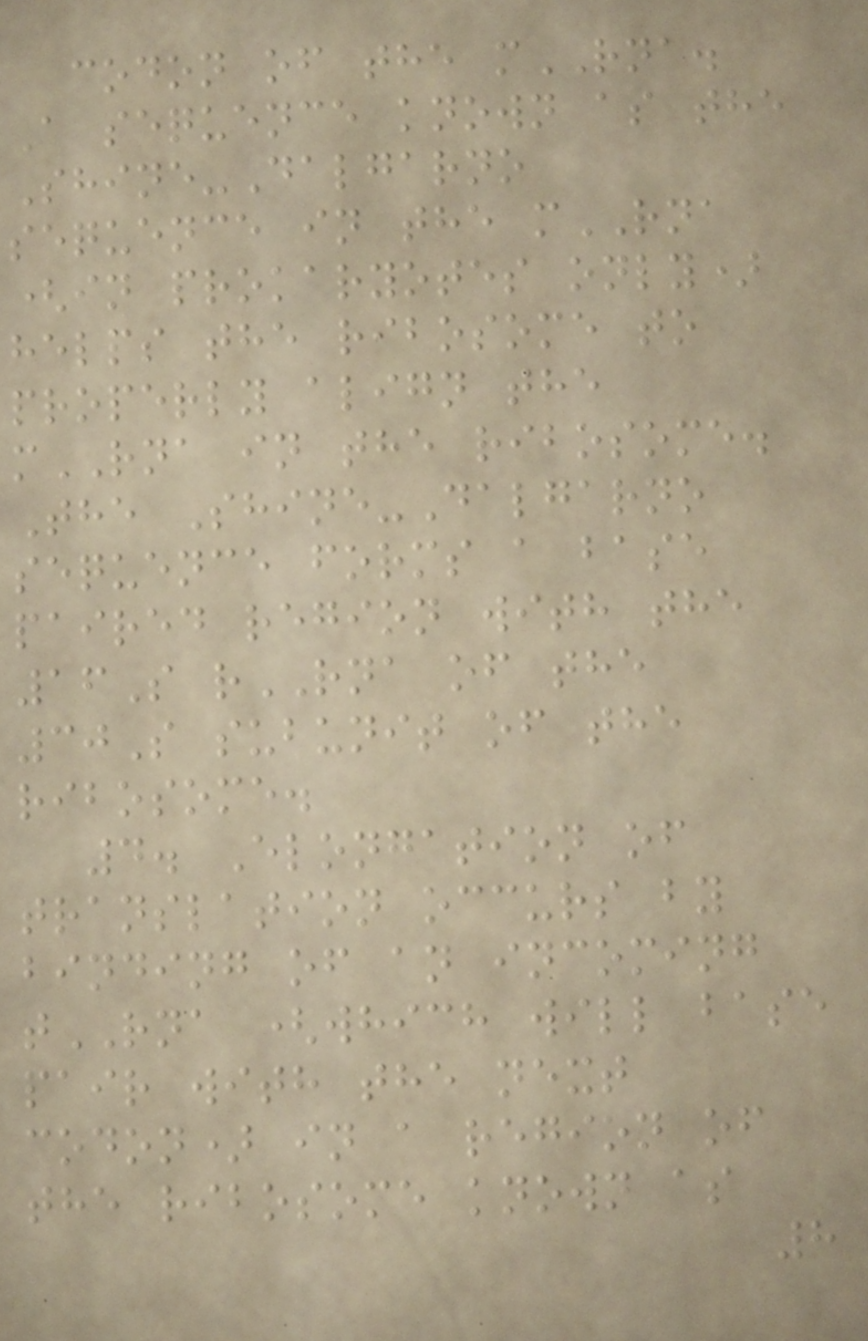codon of the mRNA.
A sequence known as the
Shine-Dalgarno
sequence in the mRNA
(in prokaryotes only)
helps the ribosome to
properly align the
mRNA in the ribosome.
The Shine-Dalgarno
sequence forms a base
paired region with the
16S rRNA of the
30S subunit of the
ribosome.
4. Elongation of
translation occurs by
binding of an incoming
tRNA (which will base
pair with the next
codon) in a region of
the ribosome known as
8
